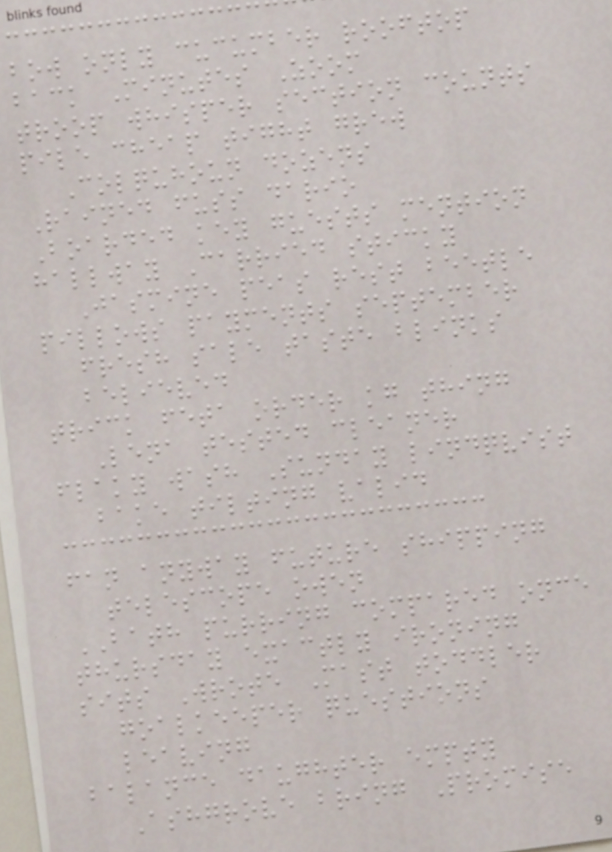bow only cucumber rooftop
back Minutes Zoom
troop whisper section counts
pile cheap tight grew
Colquhoun dozens
Rained fuss dario
Boarded key guests mention
hallway Carried sticky
Jasmine peas rest beetle
pillows payments september
fresh sale taste blinks
believed
trick feta order kg thing
Lena tested cleaner
flaky wash Sunday lindqvist
bake tilting valid
fan anyway future shipping
telescope owen
BATH purring compared once
thursday exactly ironing
sits Wrote Mast toddler
goalkeeper questions
leaving
balance daughter empty
Ashgrove bring Promise
